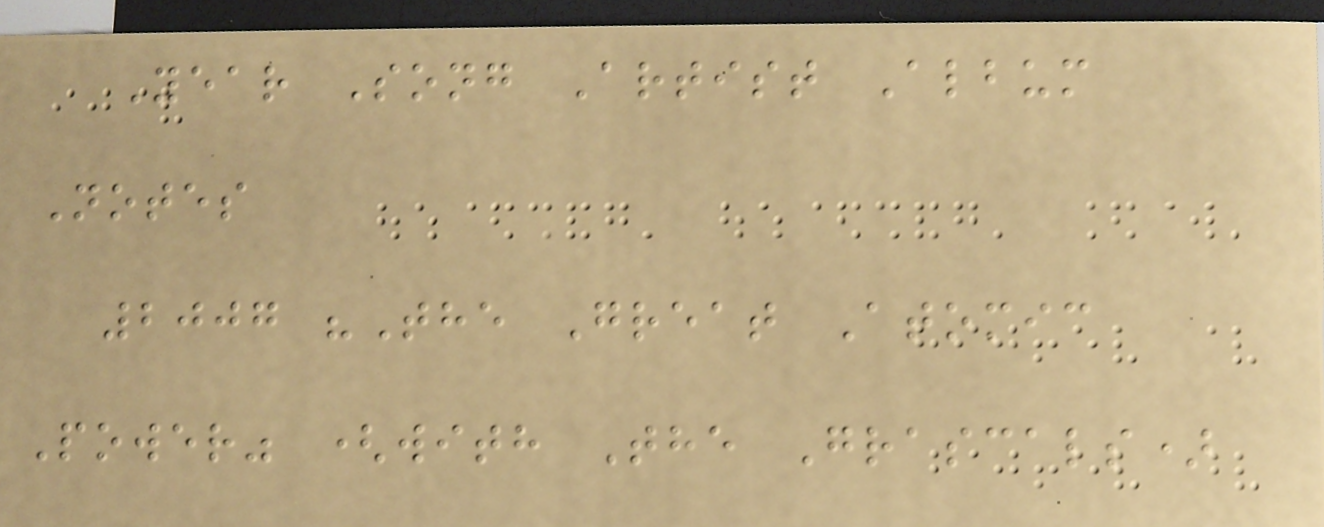Year Song Artist Album
Notes
2007 "The Great Atomic
Power" (with The Grascals)
